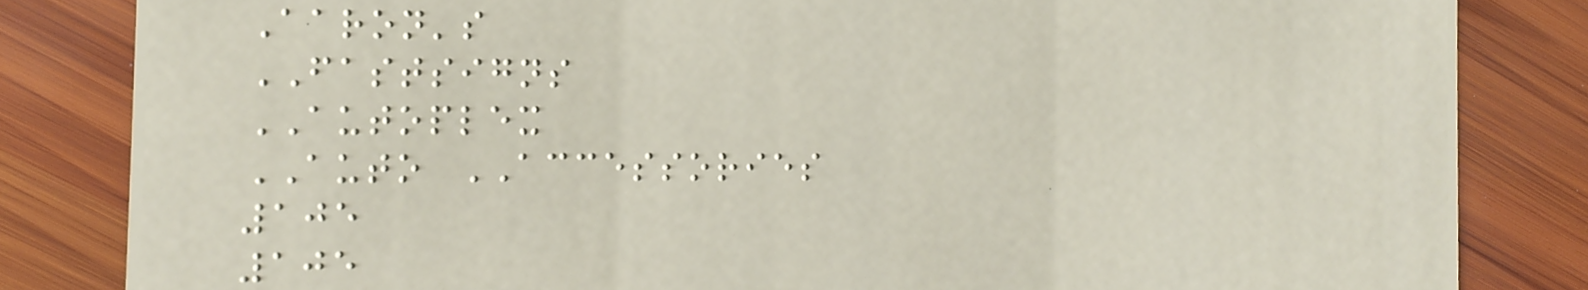Aaron's
FASTSIGNS
AUTOPLEX
AUTO ACCESSORIES
105
105
